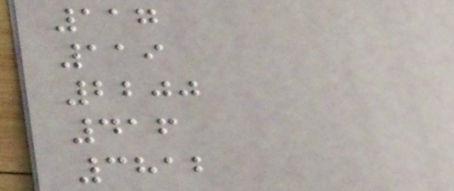117
119
2200
416
3812
